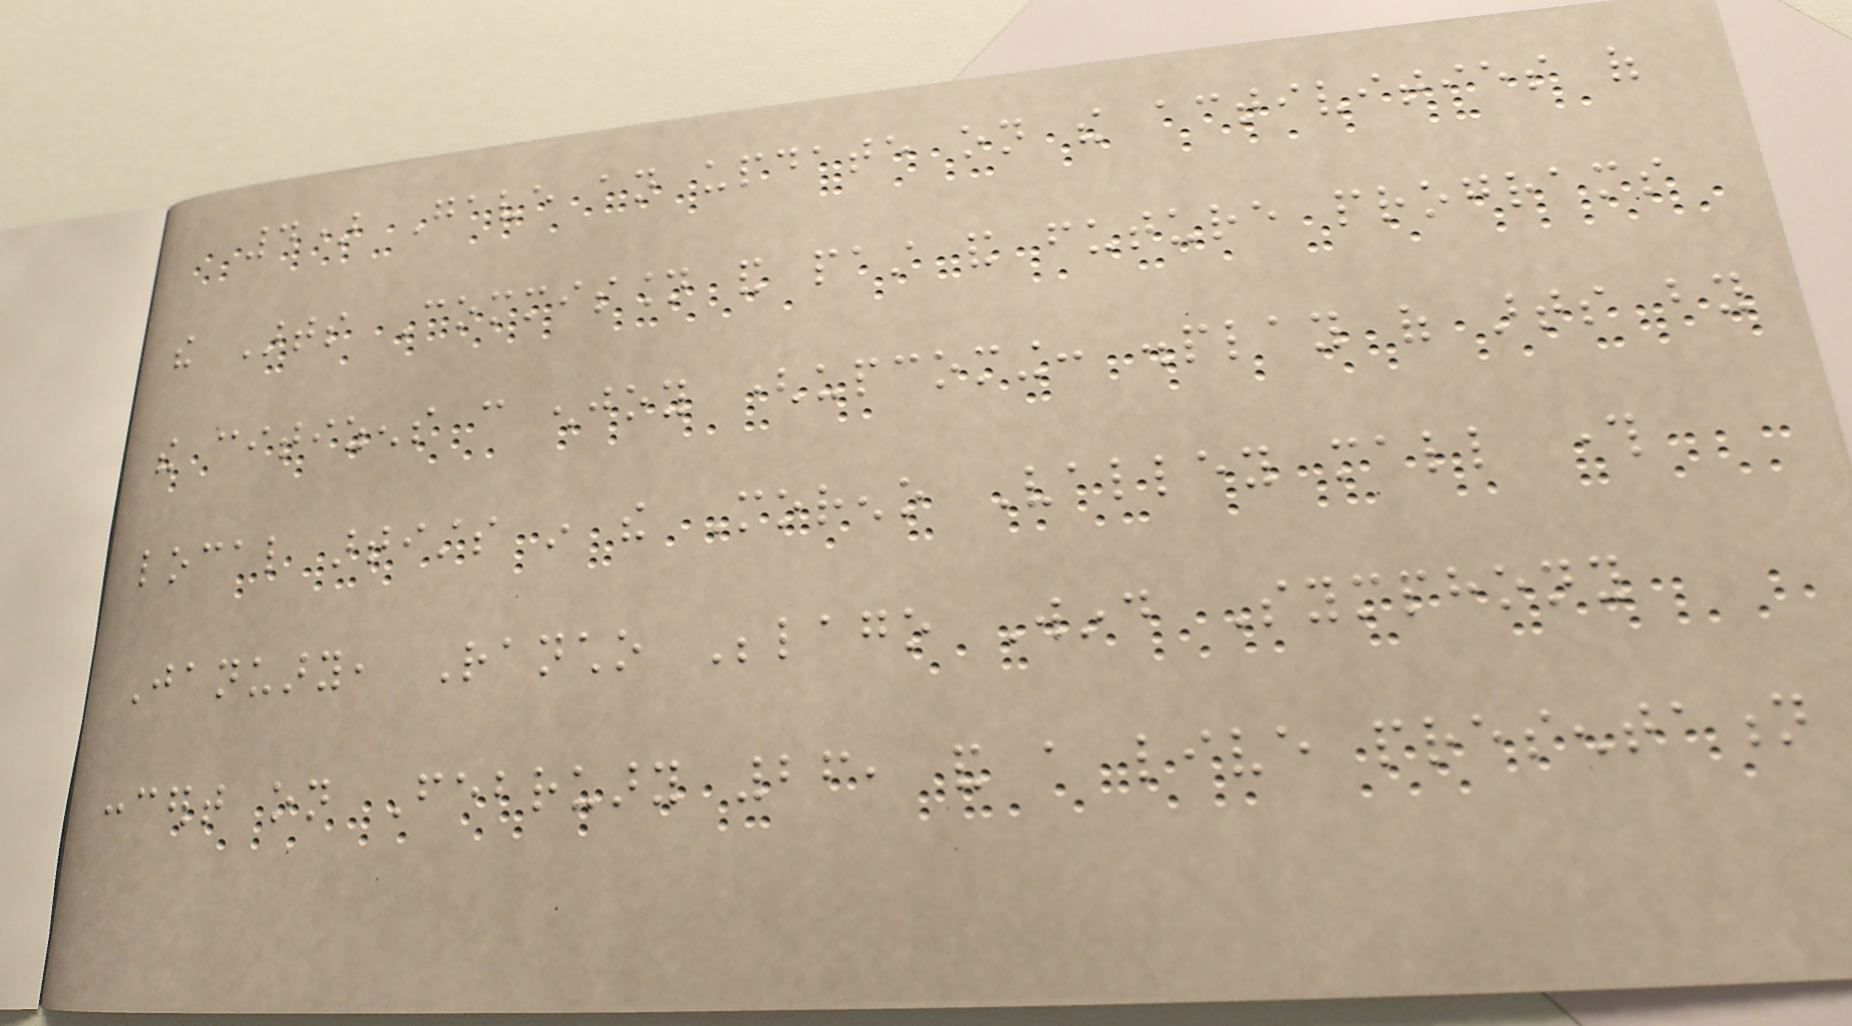4) Gave an update on the activities of
the Arts Commission and past and future programs
the citizens can enjoy (upcoming: display of arts by
local artists in the Moreno Valley mall through
January, Rancho Belago Wind Symphony
concert on February 26, and a live presentation
